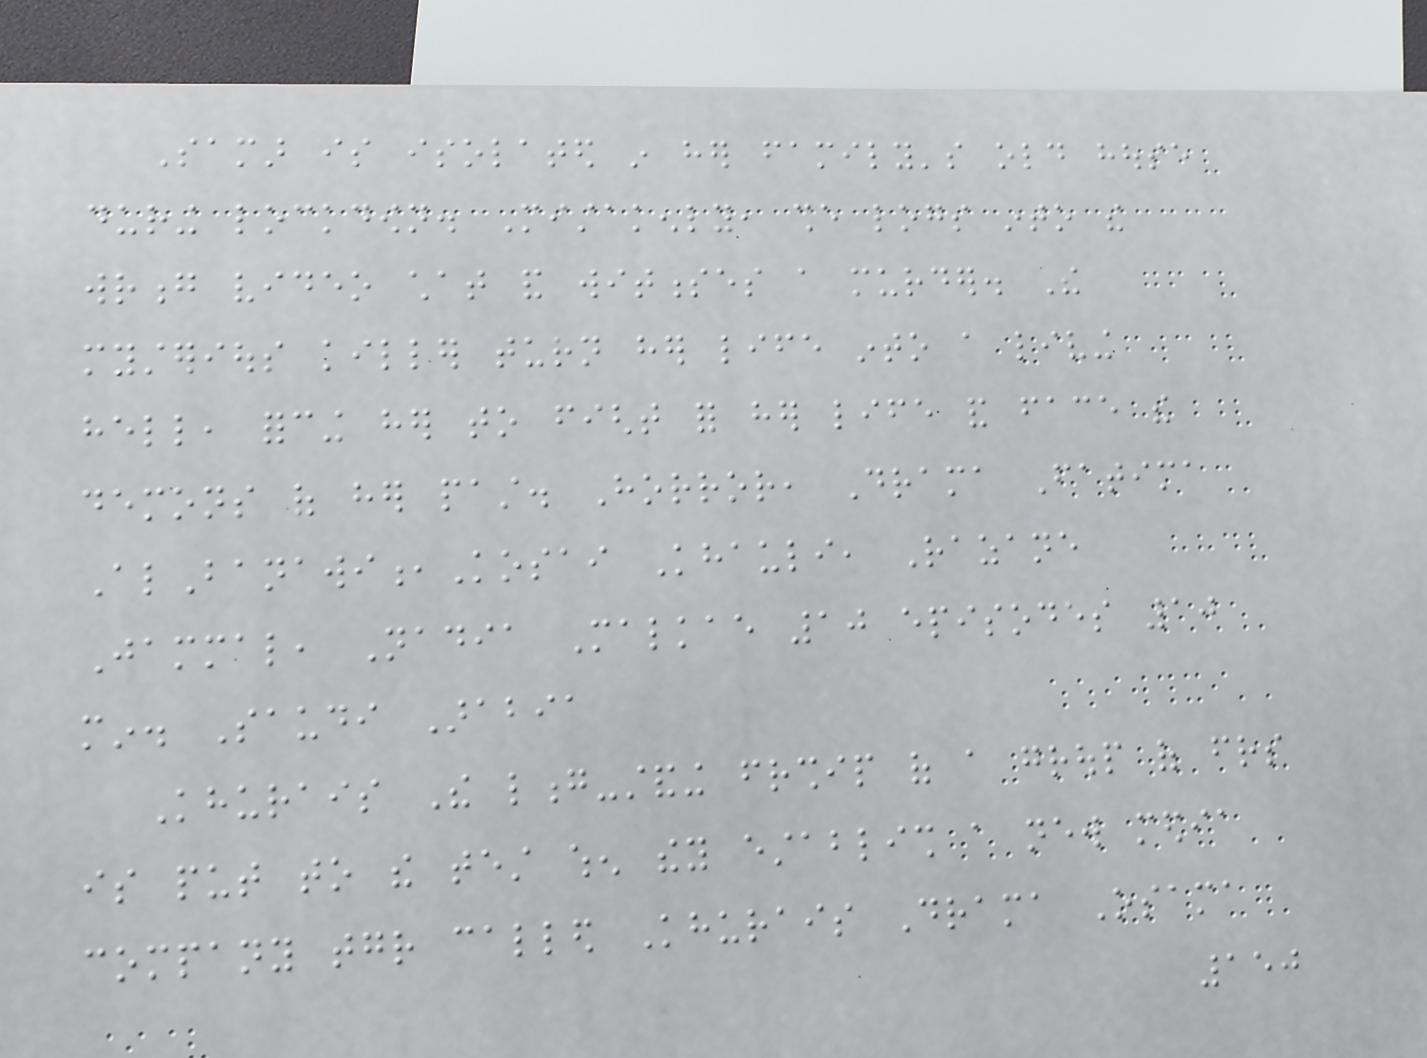Samar is isolated in her family's old house
during lockdown. Mistakenly, she logs into the
wrong video chat and witnesses a murder. The
mysterious killer turn her life into a living
hell, forcing her to fight for her life and face the
demons of her past. Horror, Drama Fatima
AlBanawi,Kosai Khauli, Razane
Jammal, Nadia Malkae 10 episodes 10
min. Saudi Arabia
Khurais The long-standing friendship of a group of friends
is put to the test when they establish a new media
company together called Khurais Drama Osama
150
